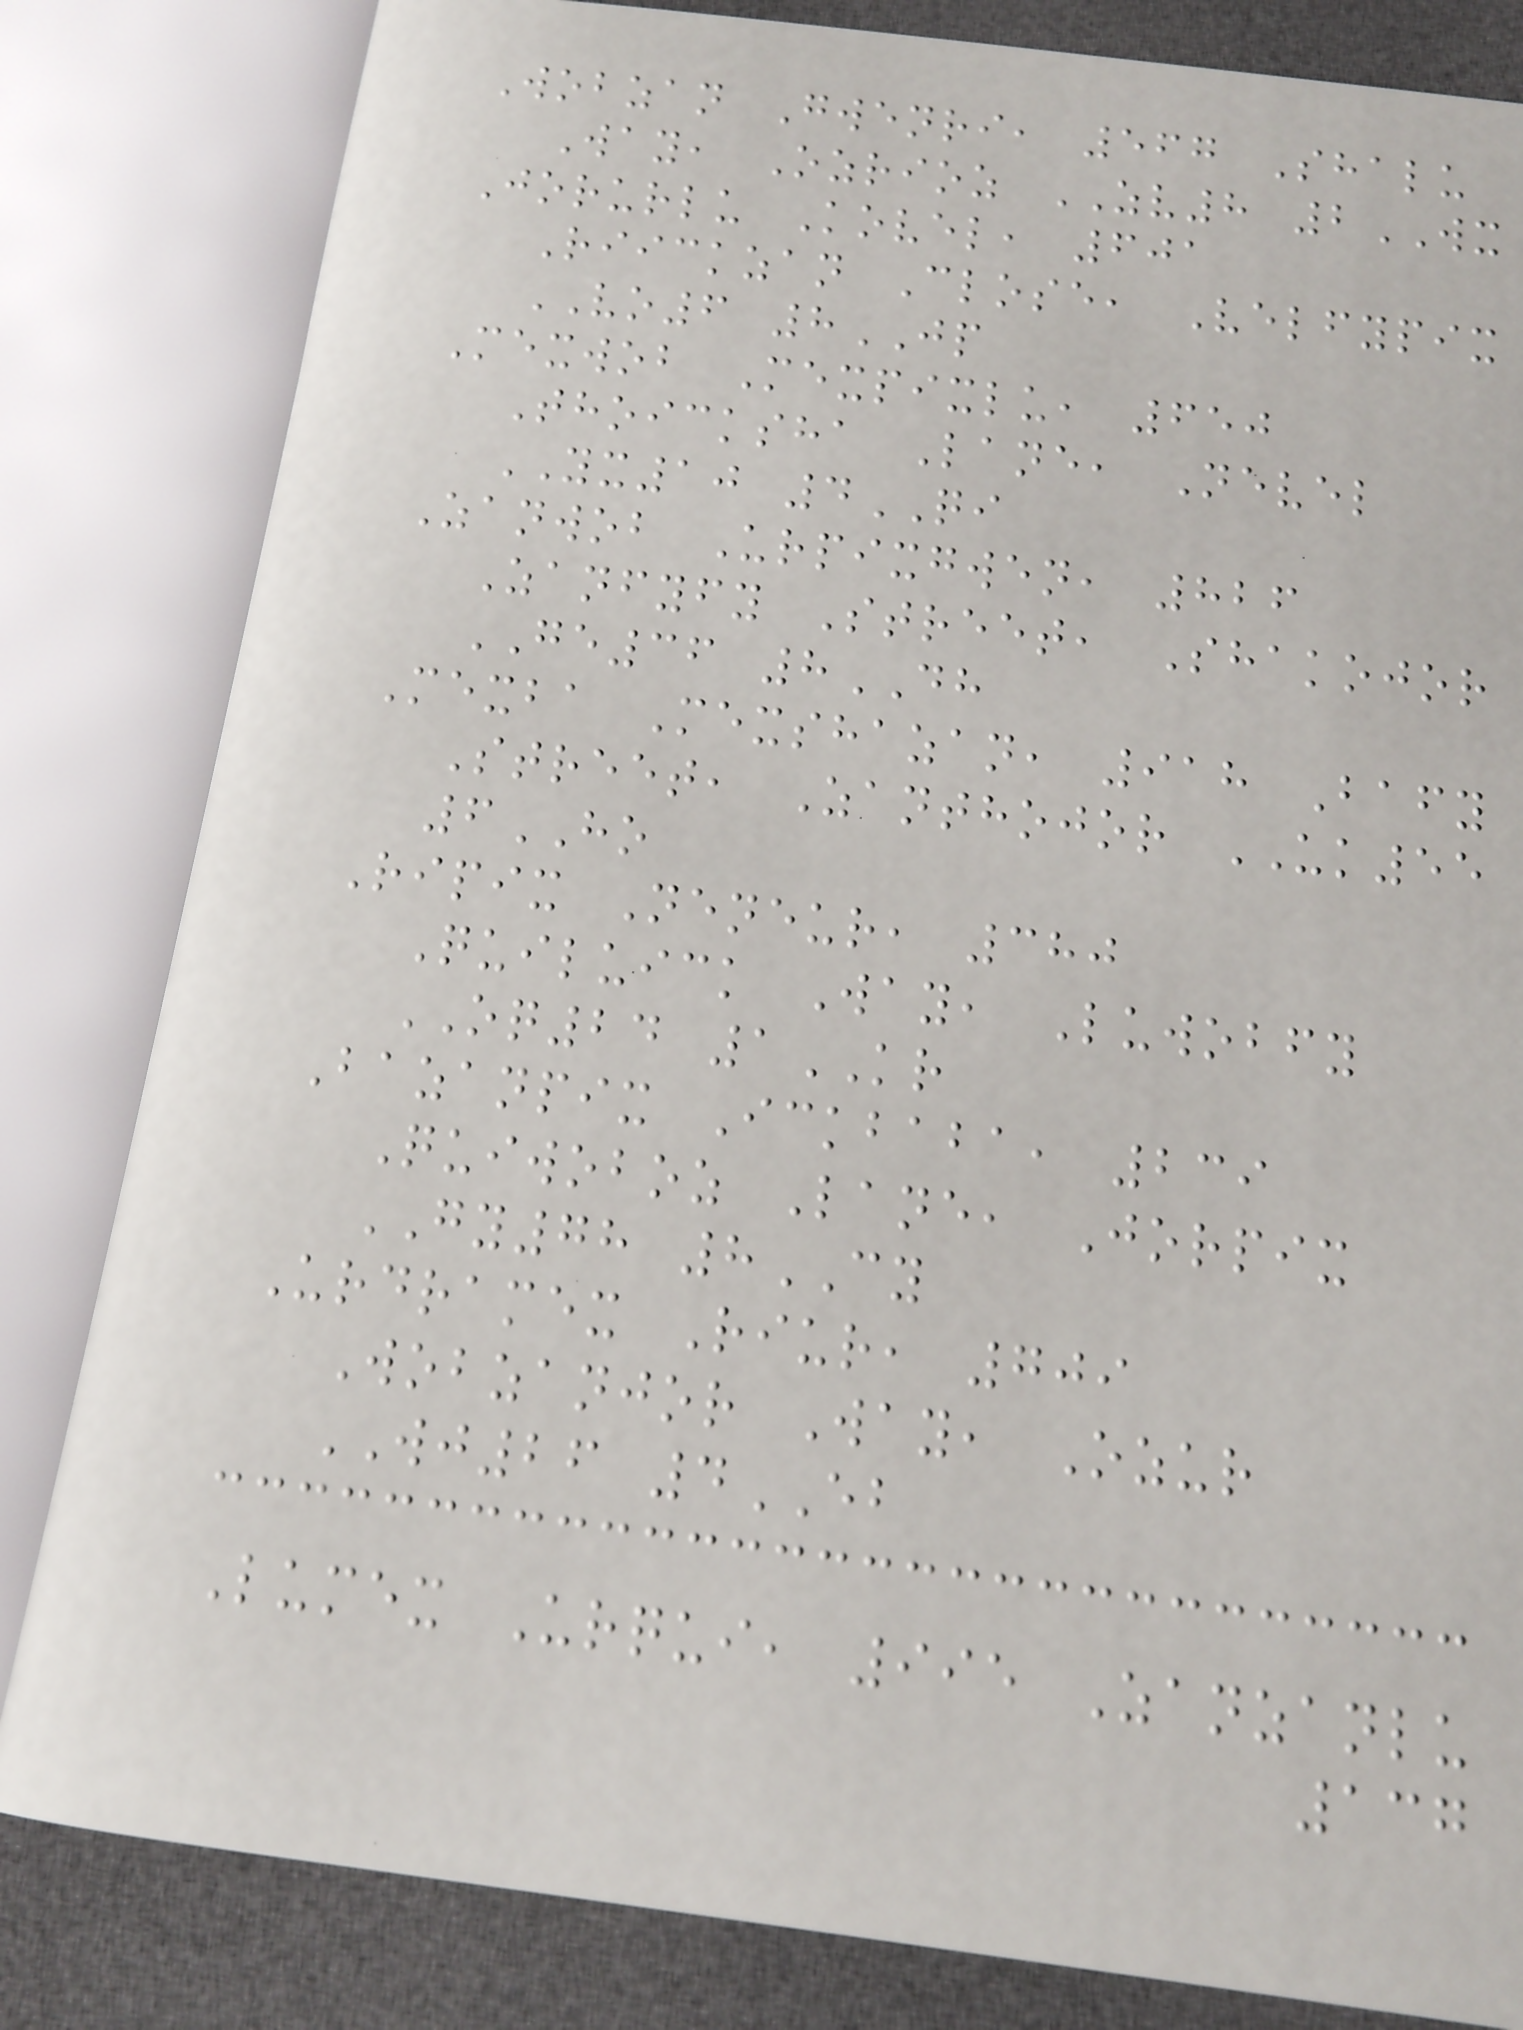Wobzan Gwenri, 567 Shalu
Way, Ozrioz ZV8 2WX
Jorurlu Kovel, 601
Riickzan Close, Velfypix
VO6 8JP
Mexwob Mexpixlu, 650
Thoicksha Lane, Nevel
YX10 4QI
Zanwob Urpixgwen, 826
Zanfyfy Street, Shakojor
GE36 8DH
Mexba Mexshazan, 918 Bafy
Street, Zanthojor UK55
6HO
Ripix Neneur, 380
Quiluick Way, Luwobfy
OQ24 1KR
Bazanpix Ickbaba, 239
Quiwoboz Lane, Jorpix
GY78 8CY
Urdramex Riur, 709
Wobzanjor Way, Ozur
WJ26 4EB
Lumex Urqui, 995 Zanzanlu
137
